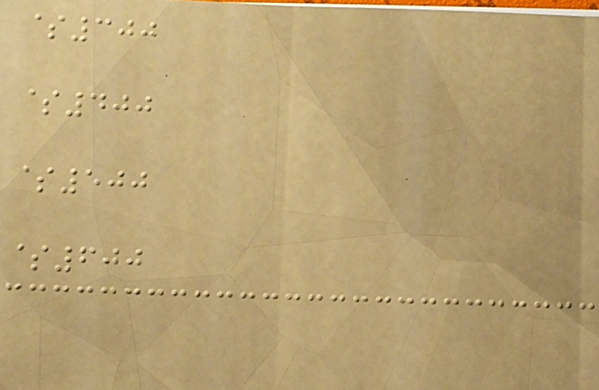$300
$400
$500
$600
